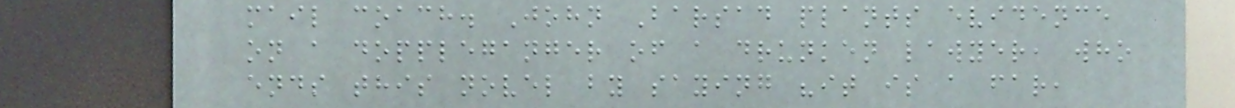mail coach. John Barsad plants evidence
on a doppleganger of a drunken lawyer, who
ends this novel by saying "it is a far,
